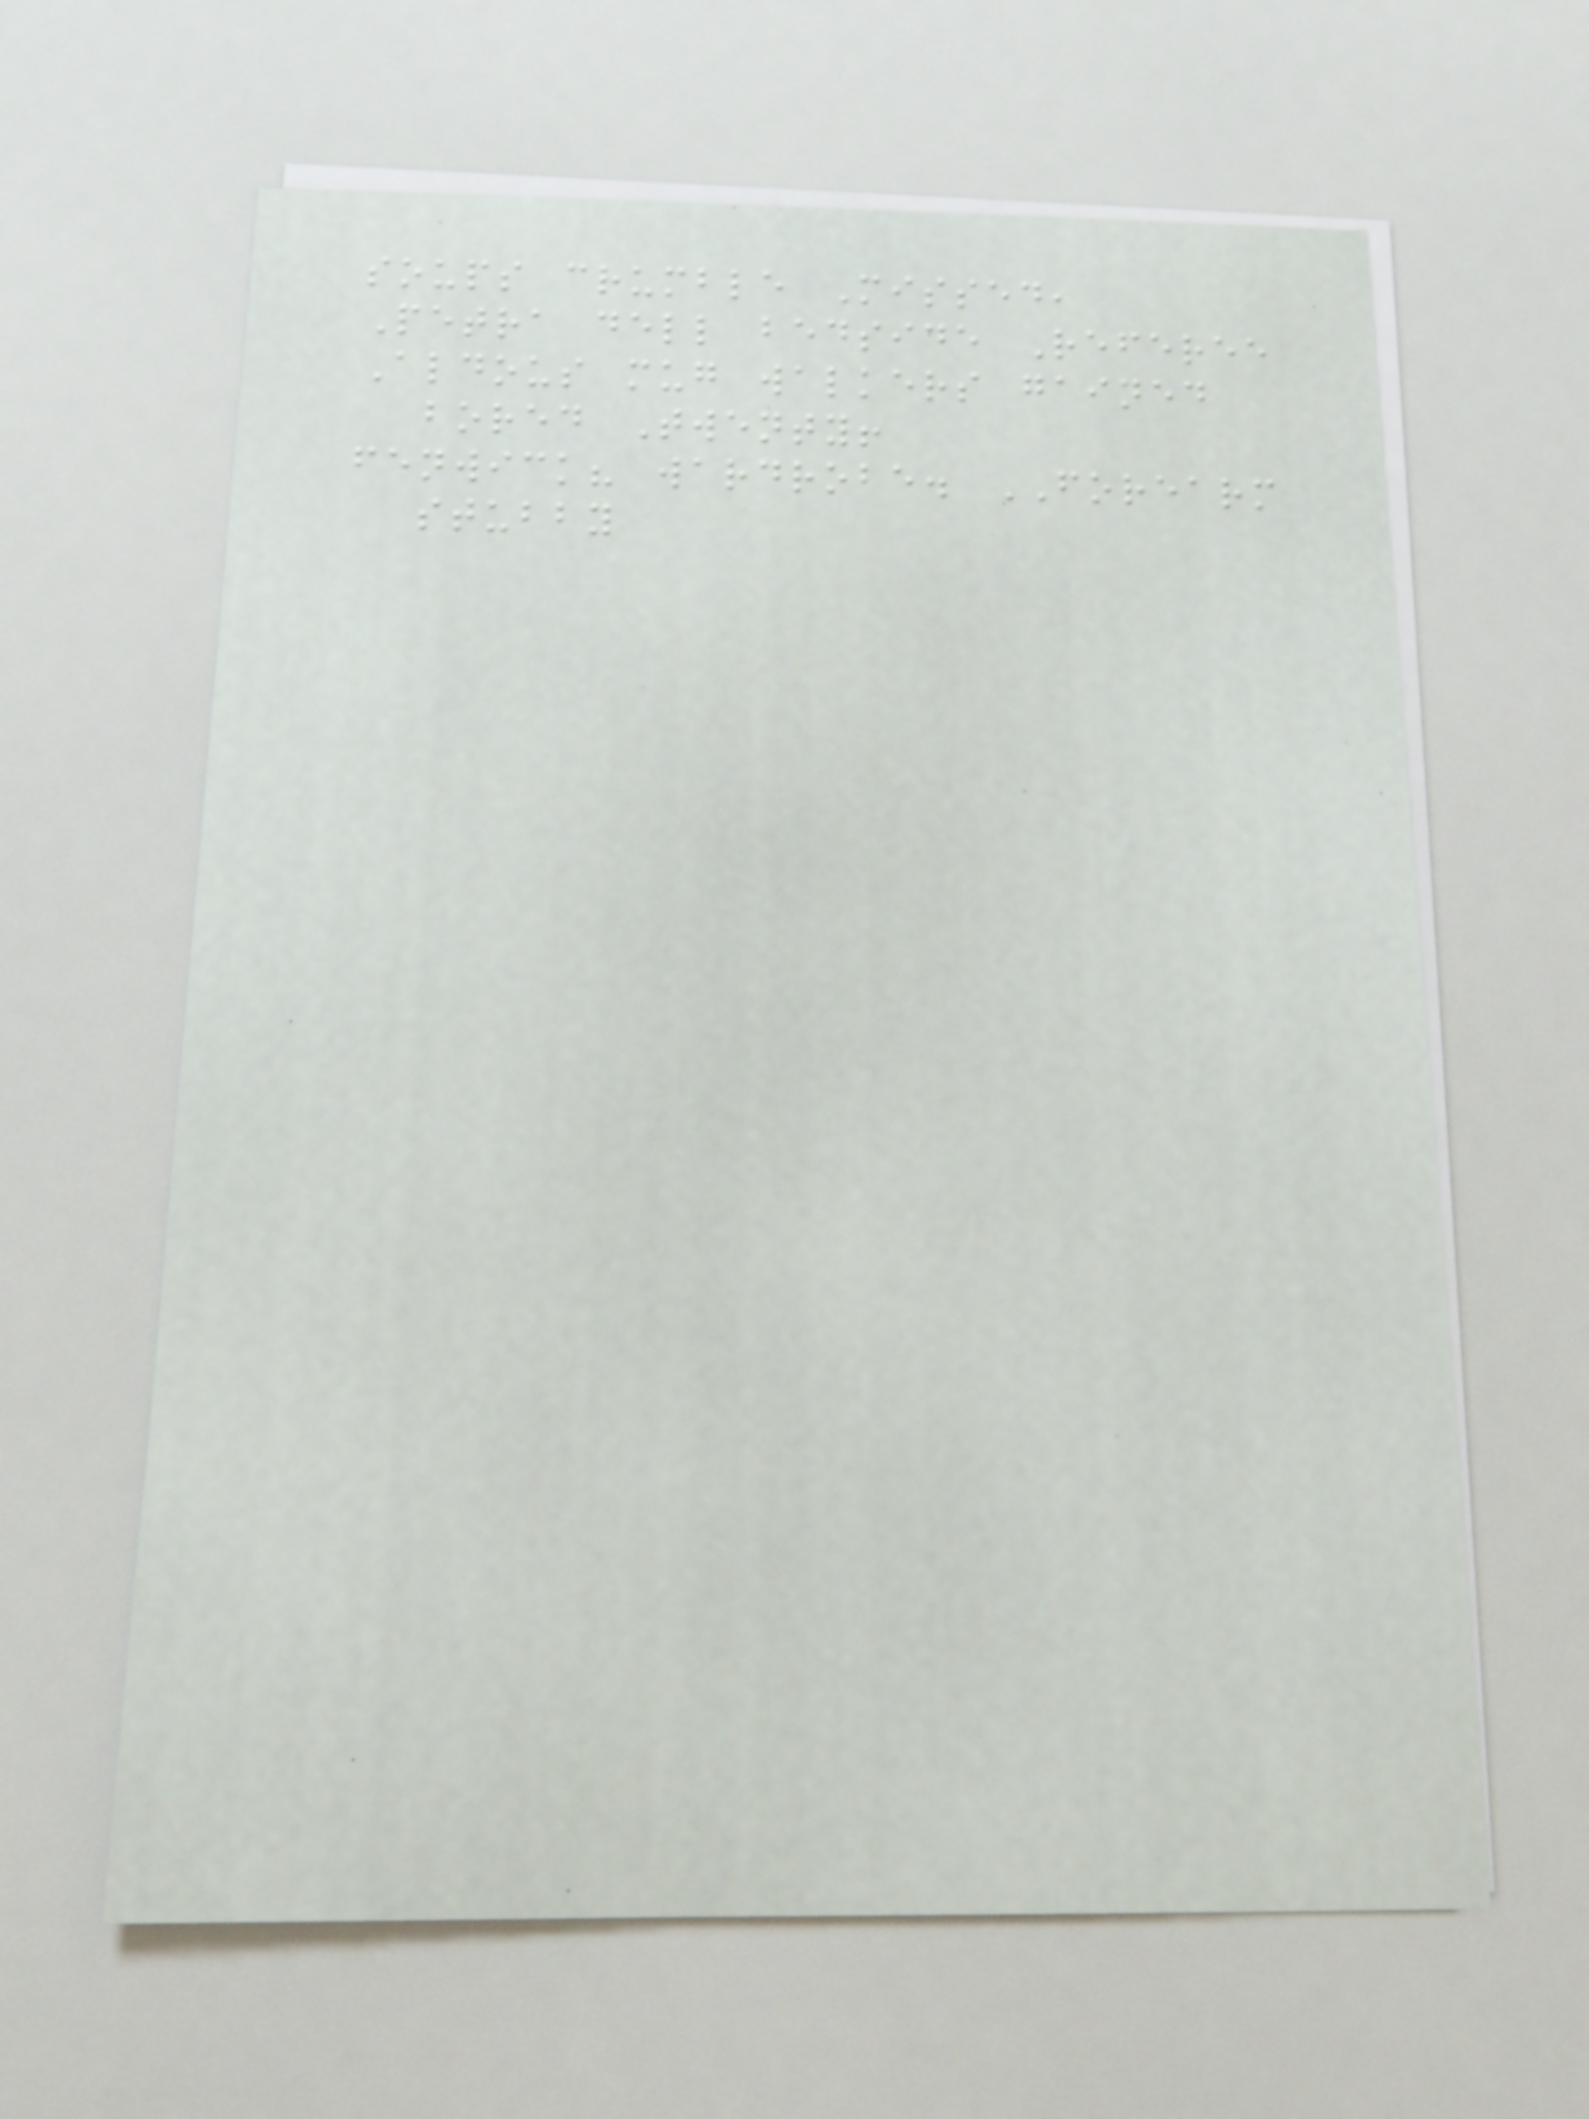soups crumble Missed,
Petra dell bedside Referee
Aldous mug walkers gained
bored Twenty!
fenwick? wardrobe. FOREARM
stubby
